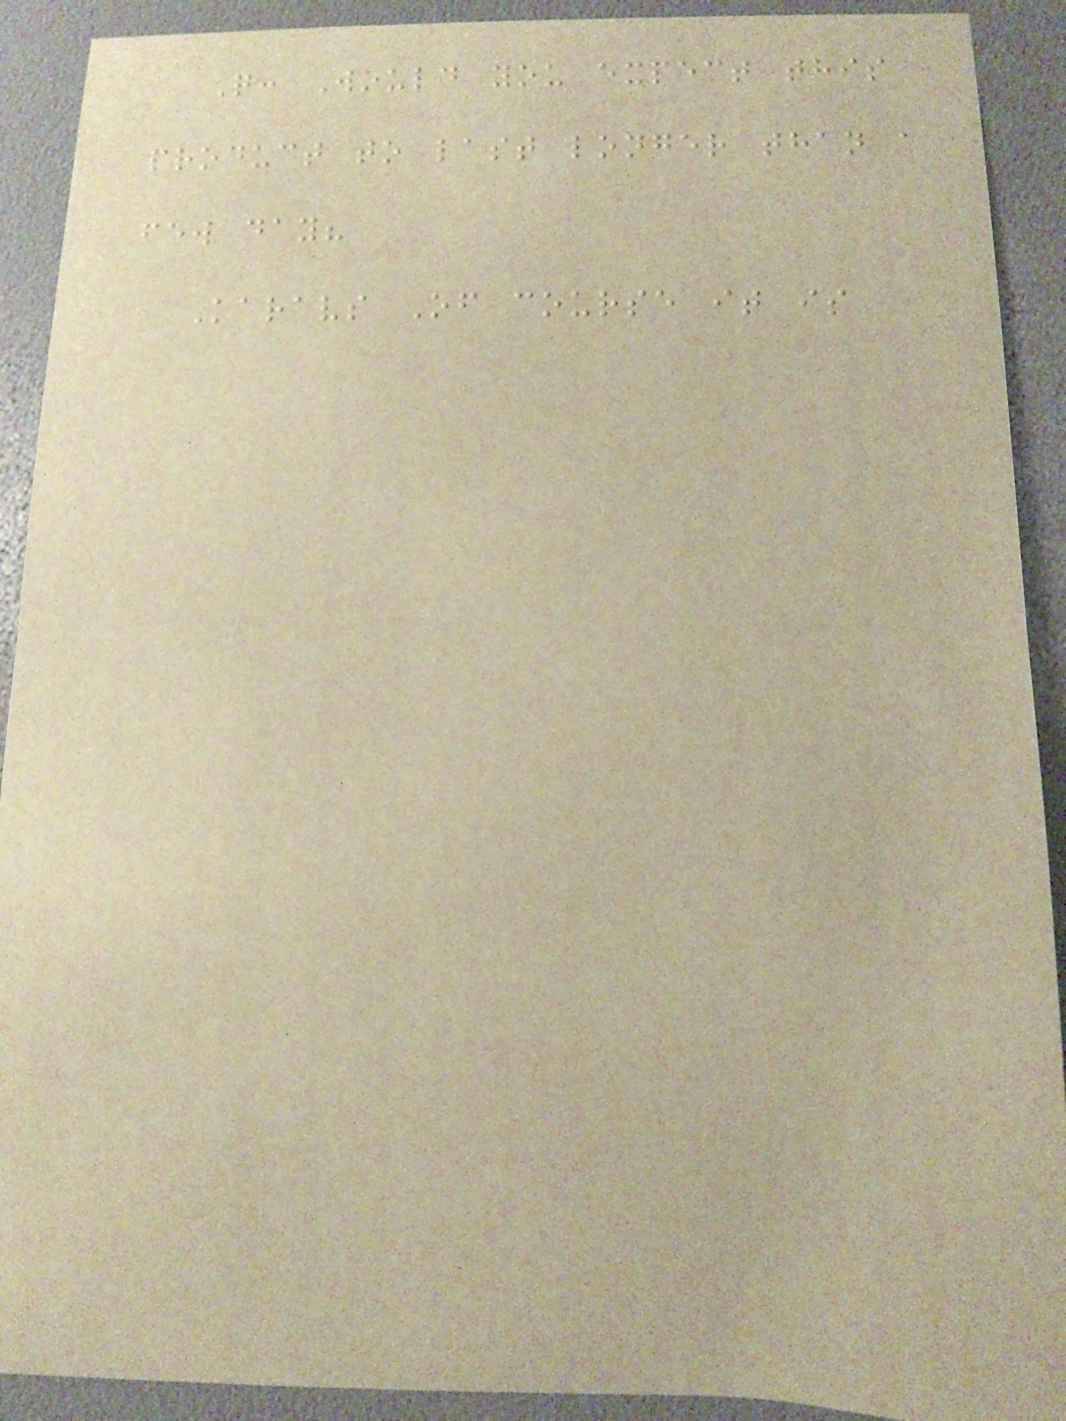Q: Would you expect this
product to last longer than a
few day?
Karavs Of course it is
